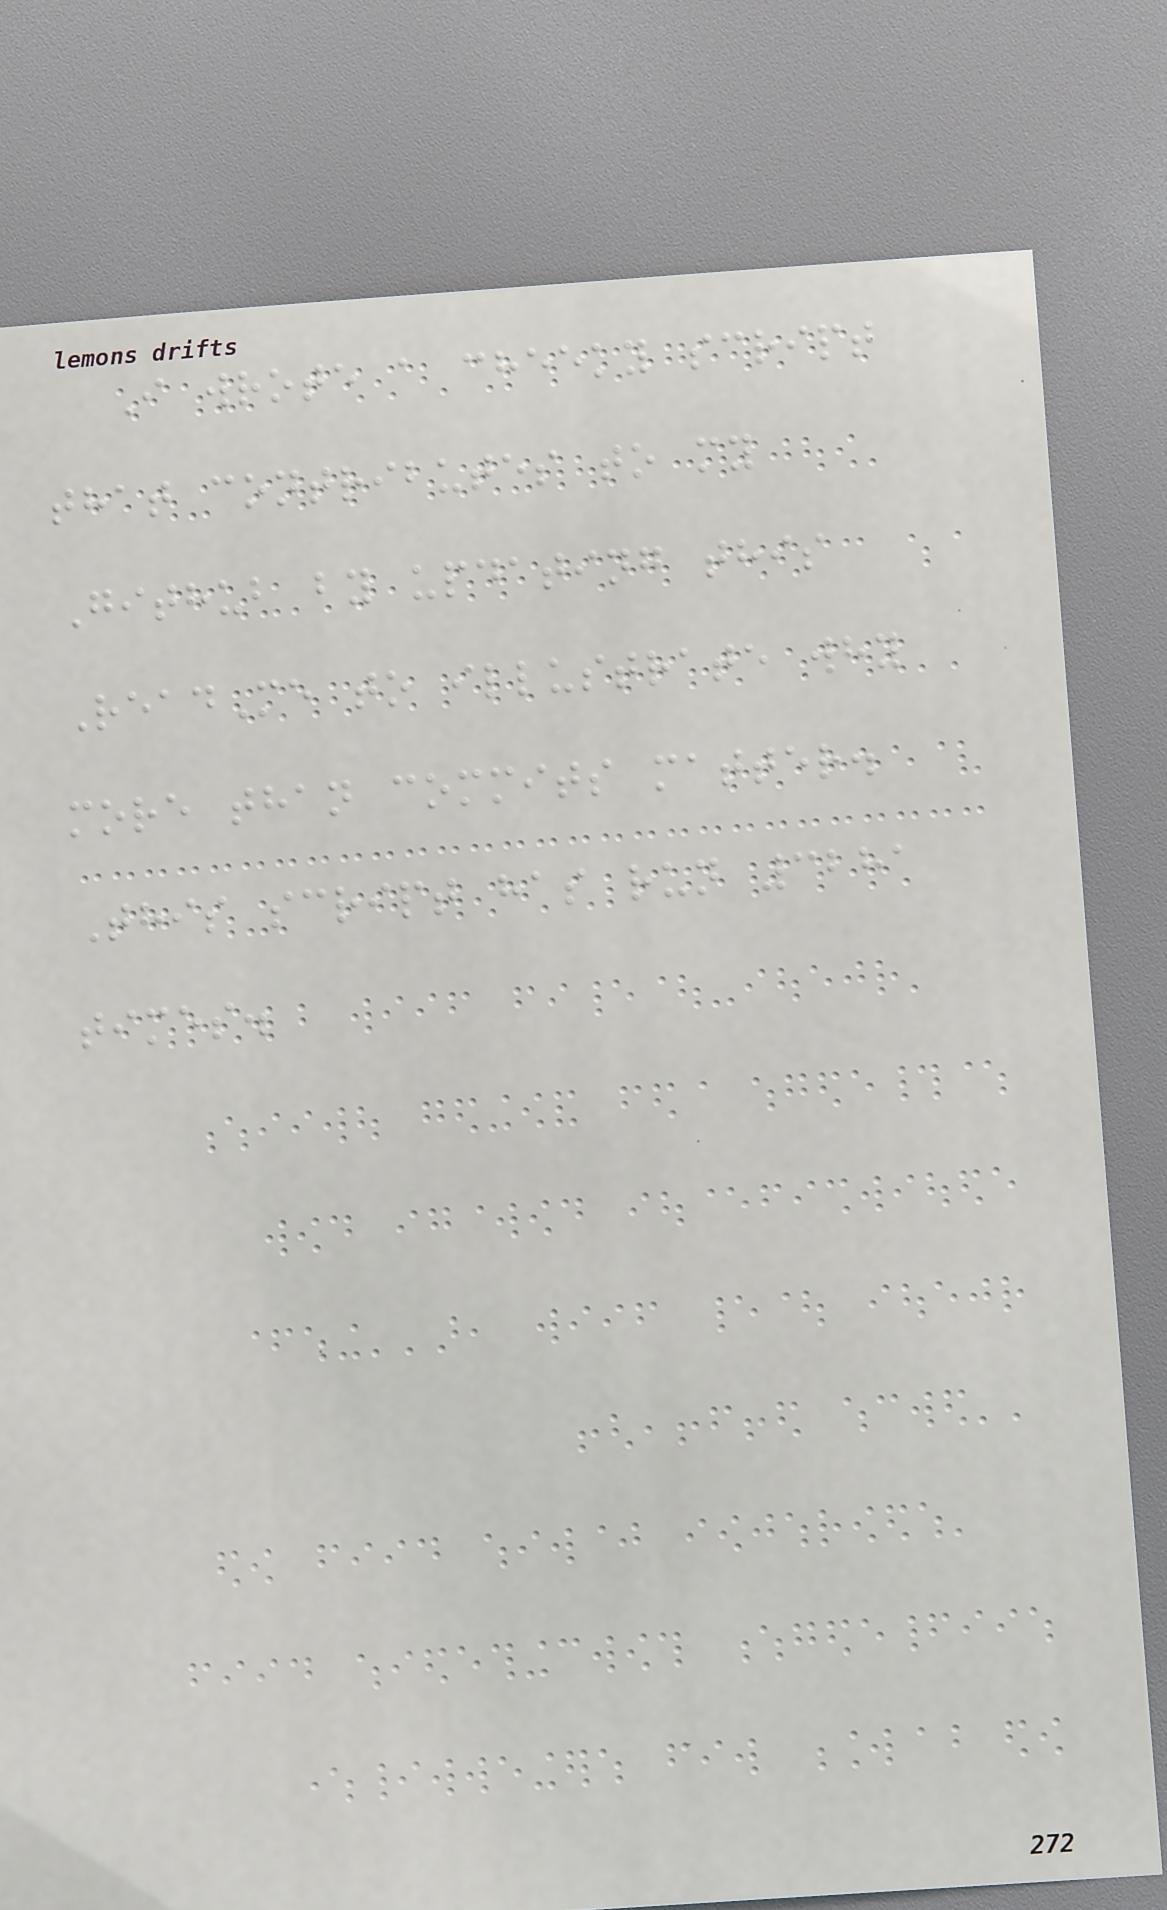I wrote a cheeky script
that contributes to my
Github by updating this
ReadMe to illustrate why
more than commits matter.
This script has run 3281
times.
